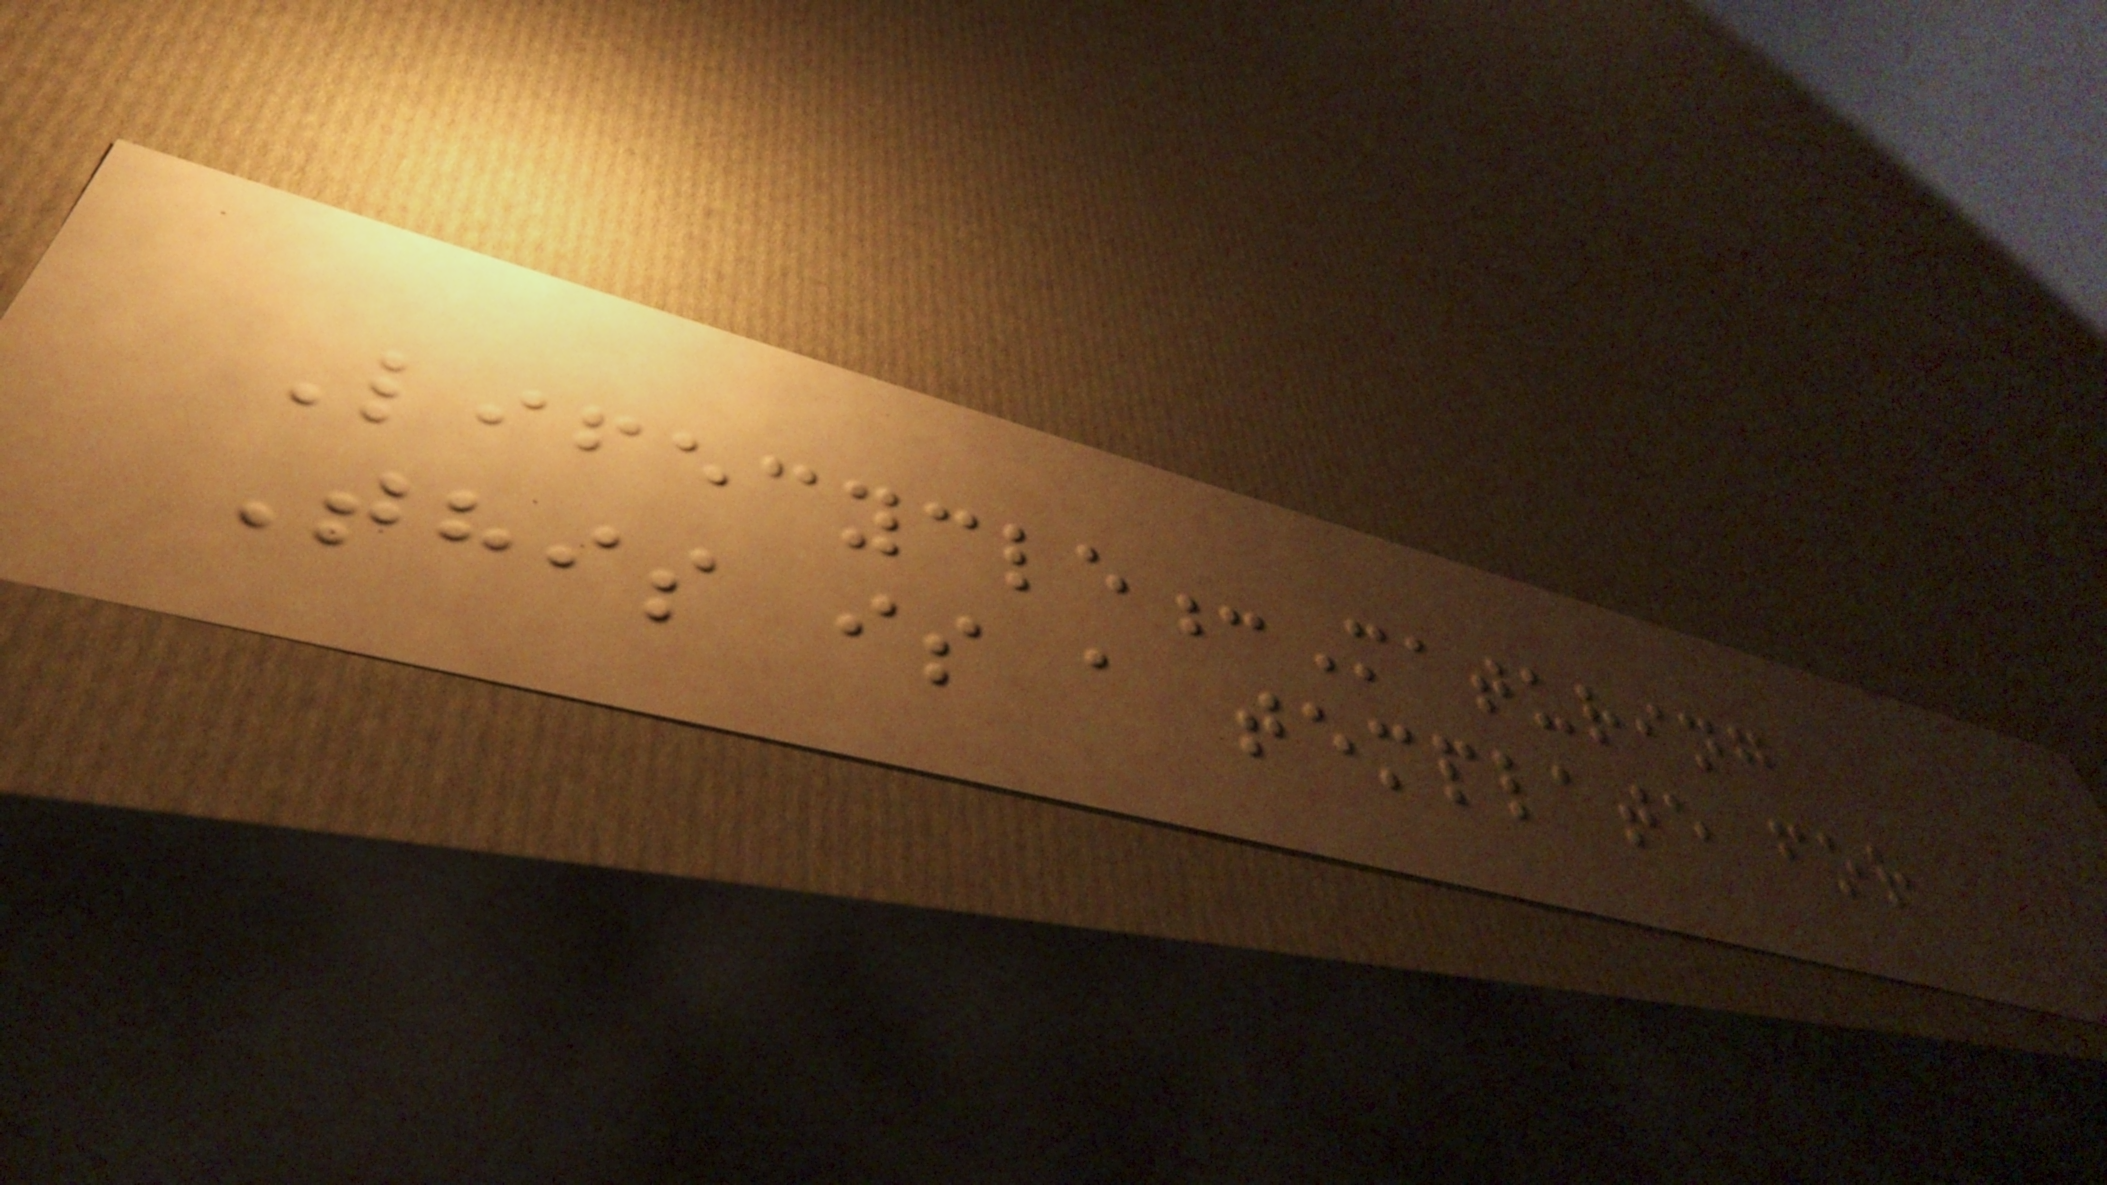Lifecycle:Maturing
This is a template for
